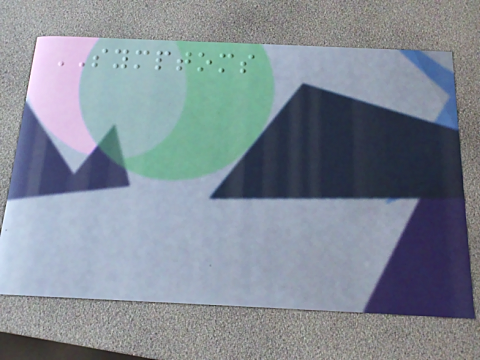SYMPTOMS
